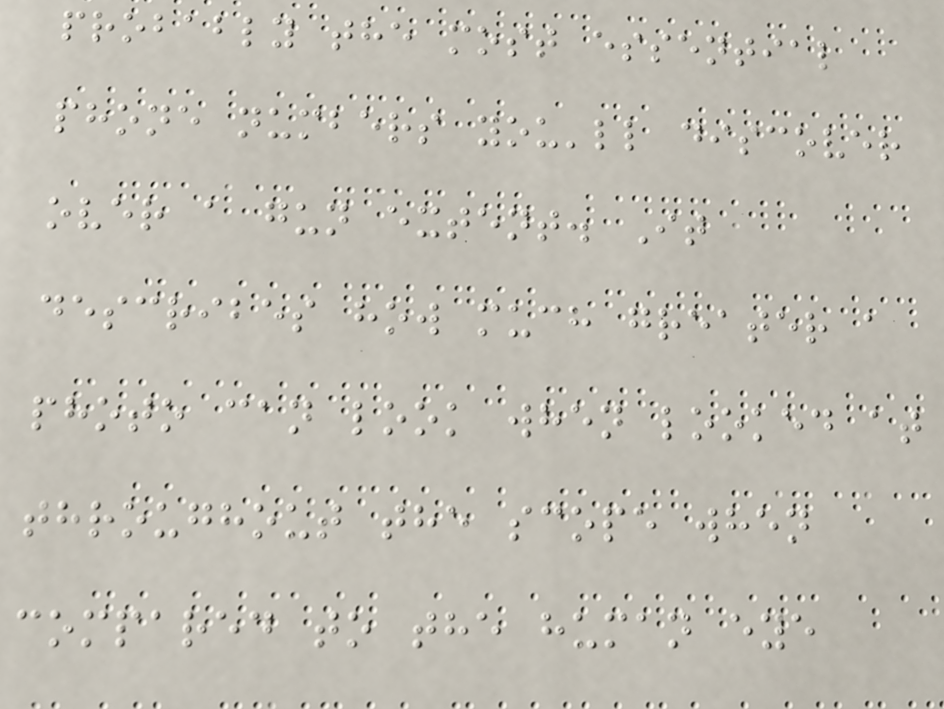probably the most essential
phone numbers you'll discover
over a gun extent. It
describes how much greater a
photo can look when looked at
throughout the scope when
compared to the human eye
